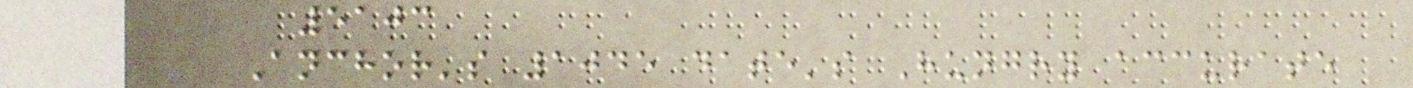5103
Anchor's 1045 date's Hungry accurate
